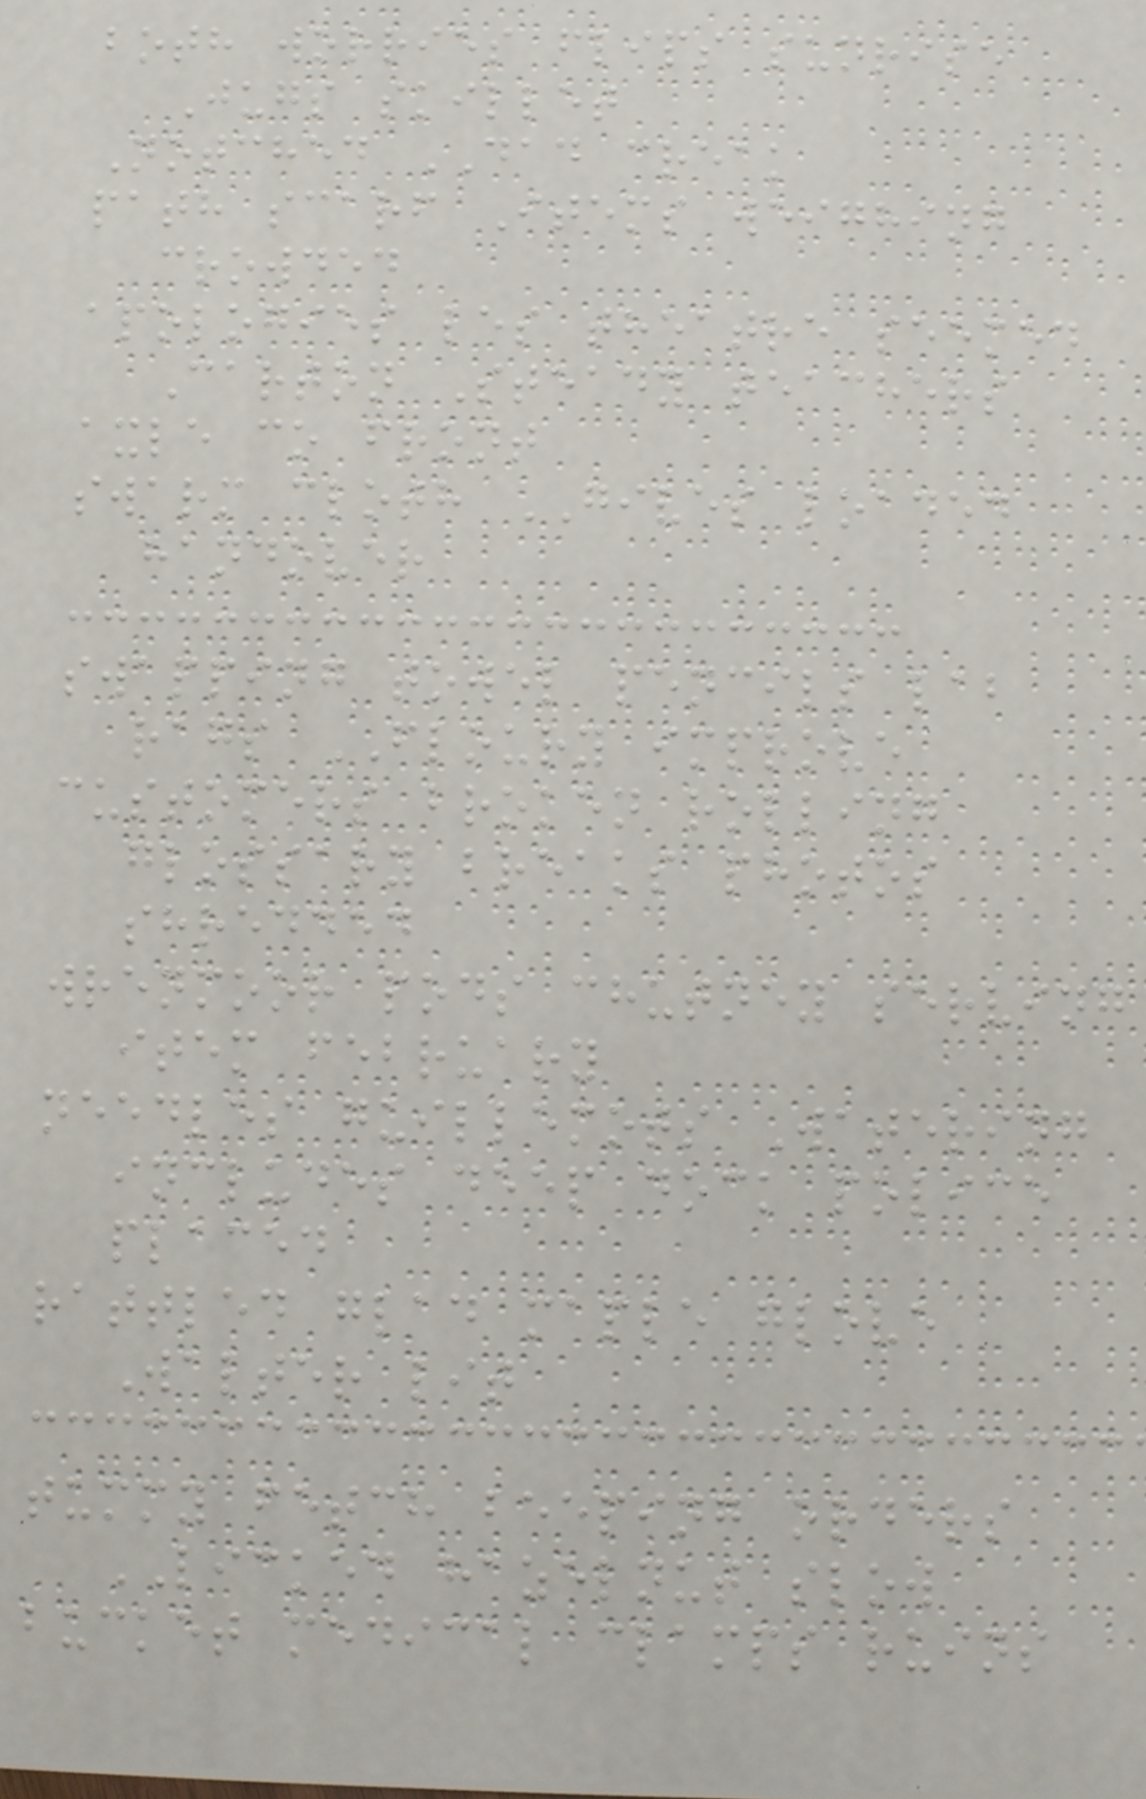both worries flips sunrise
Jugs skillet
Notched DAD creak
path scarf Items weighing
crowded
apologies les theatre seemed
Carton Steady teachers
axle co front
swarm cloth GIVES loaded
handover
swapping towel pencils lab
rags FLOURY improve
customers broken rolling
glossary breaks photos
shredded
wrenmoor pods chutney serving
item february
needles guillemots Watering
includes deep dock police
placed
rattled glad maple glove
Walter lit
tummy fetch beeping orders
LICKED hazelnut slow
bucket medical clamps ruins
